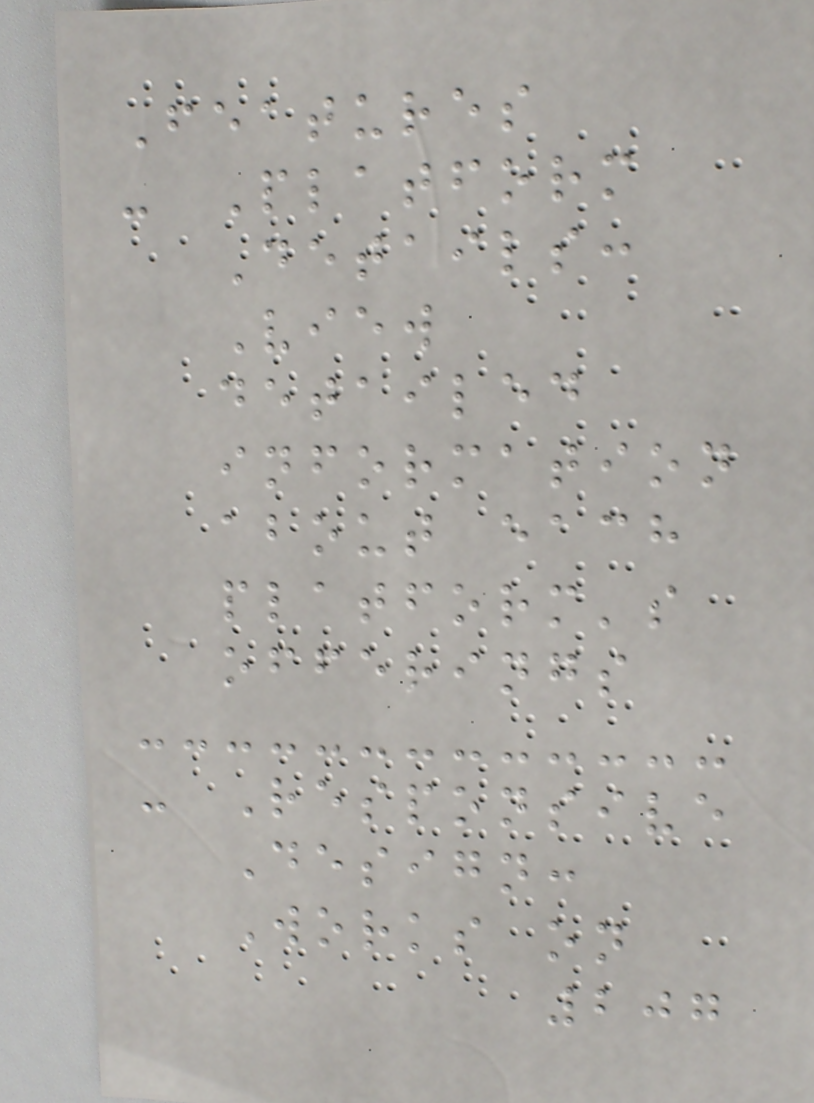Features
- Platform
Details:
View
detailed
information
about each
platform's
offerings
- Responsive
Design:
Works on
207
